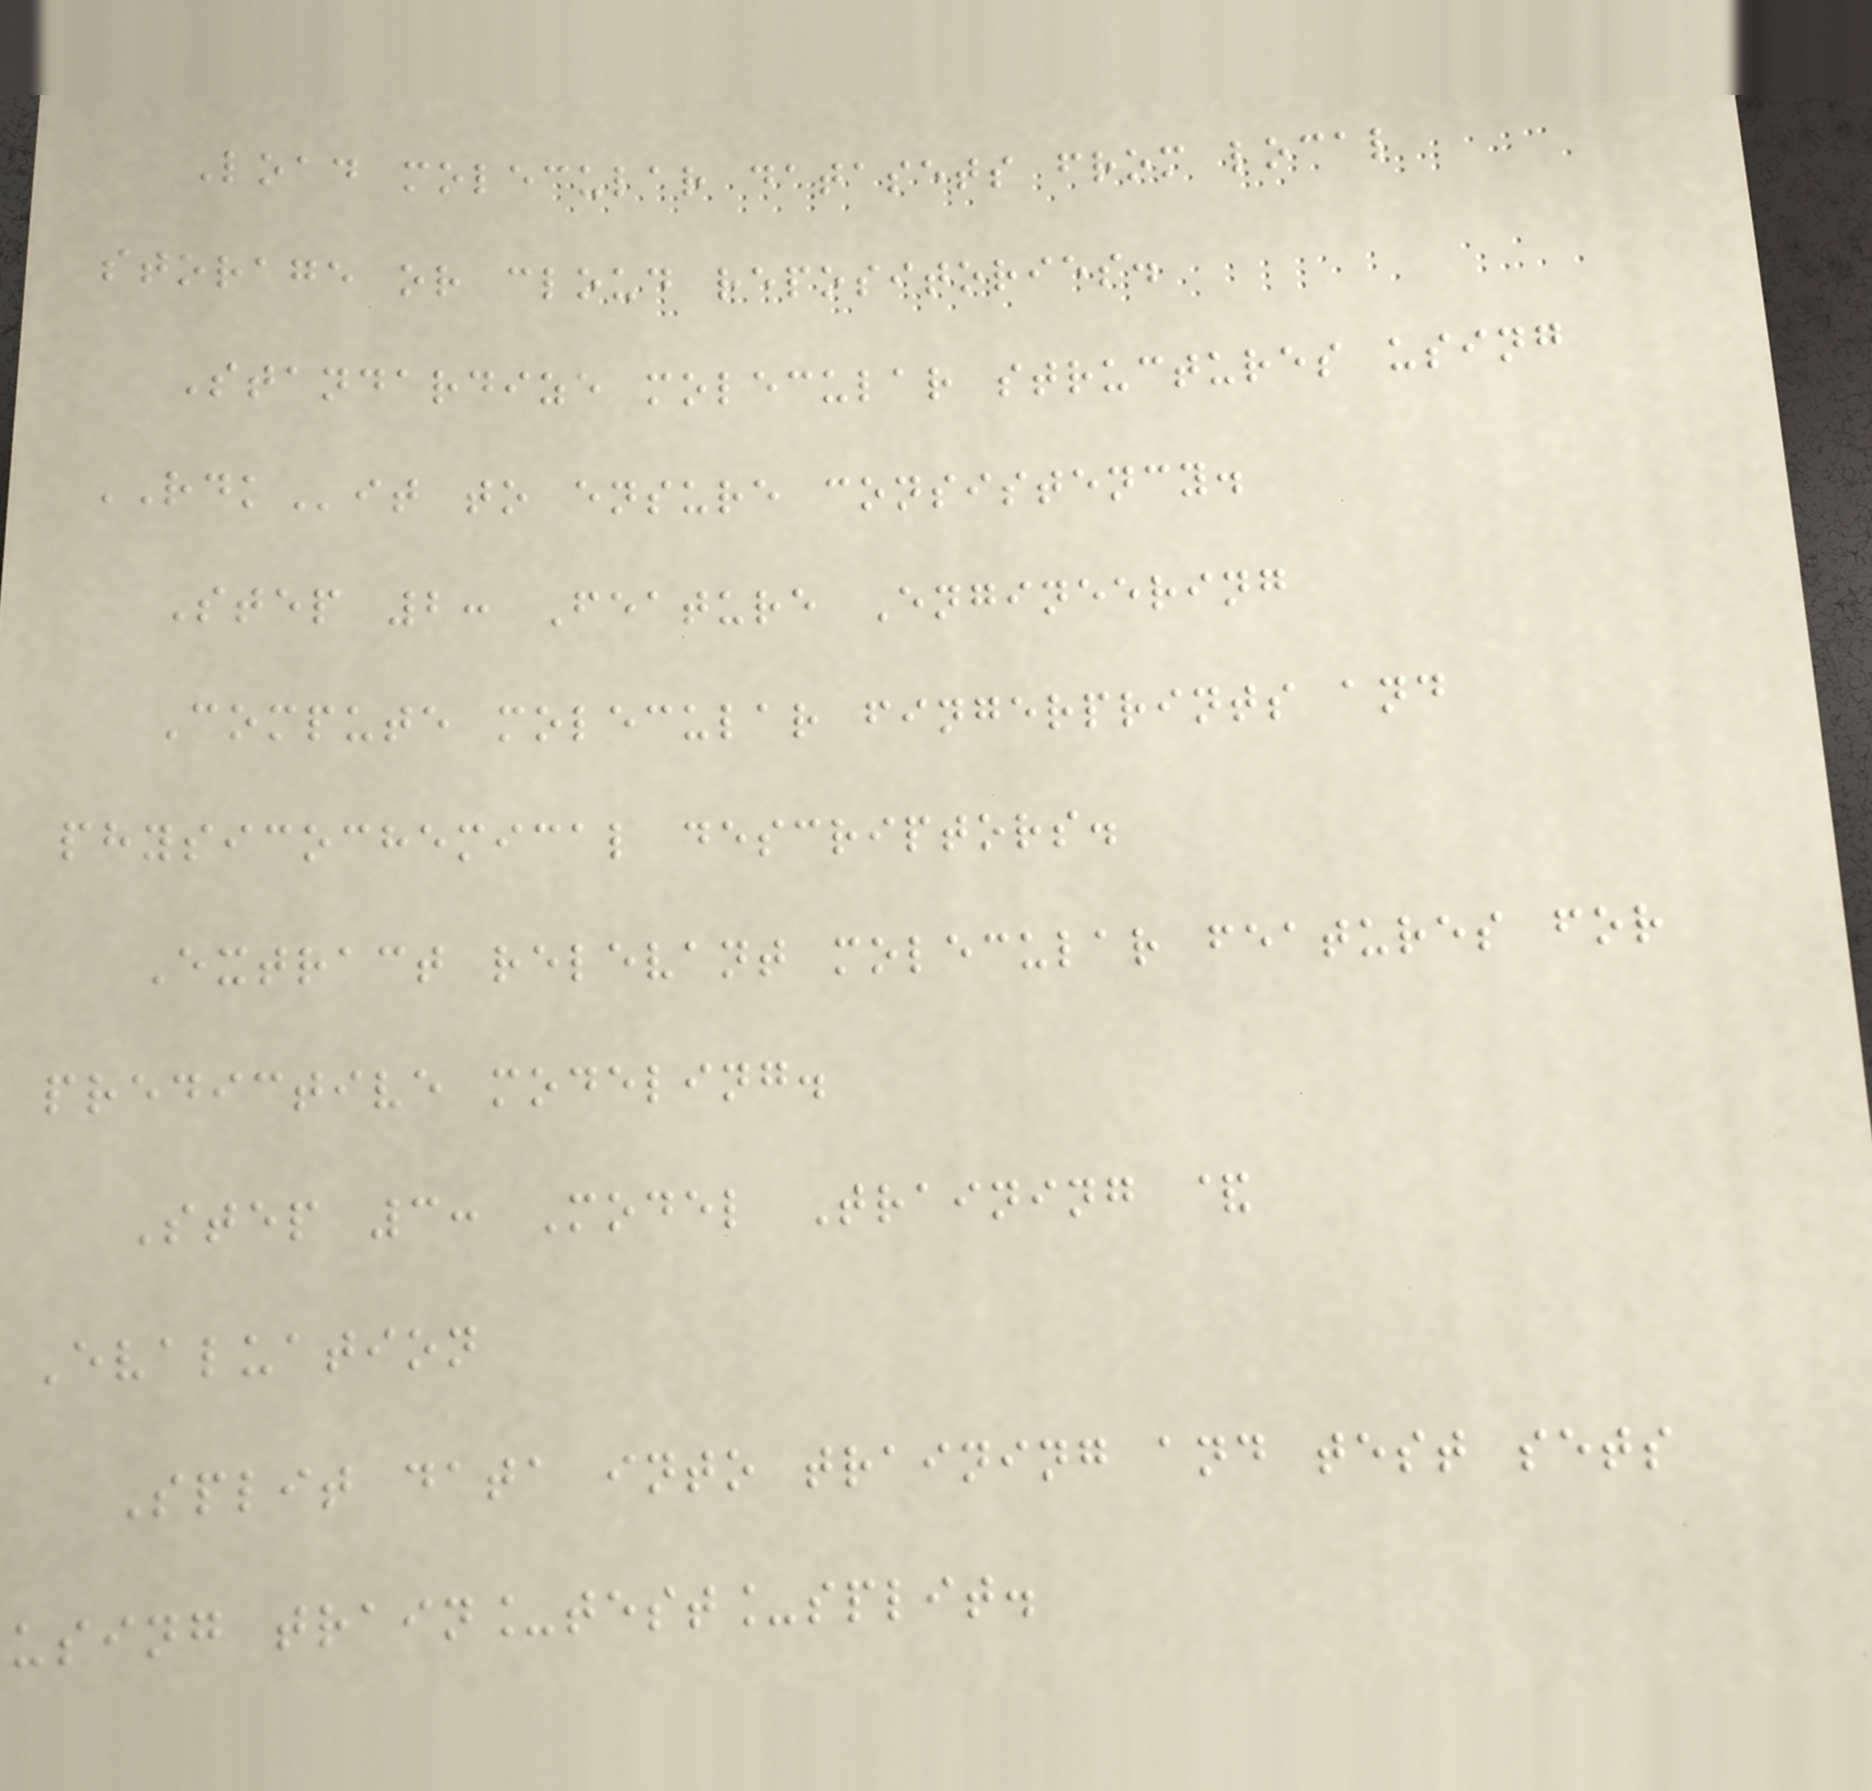Load molecular datasets from local
storage or cloud repositories.
Standardize molecular structures using
RDKit to ensure consistency.
Step 2: Feature Engineering
Compute molecular fingerprints and
physicochemical descriptors.
Extract relevant molecular features for
predictive modeling.
Step 3: Model Training &
Evaluation
Split data into training and test sets
using train_test_split.
